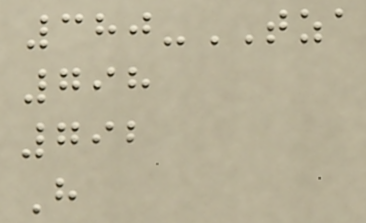380-TZA
798
792
H
